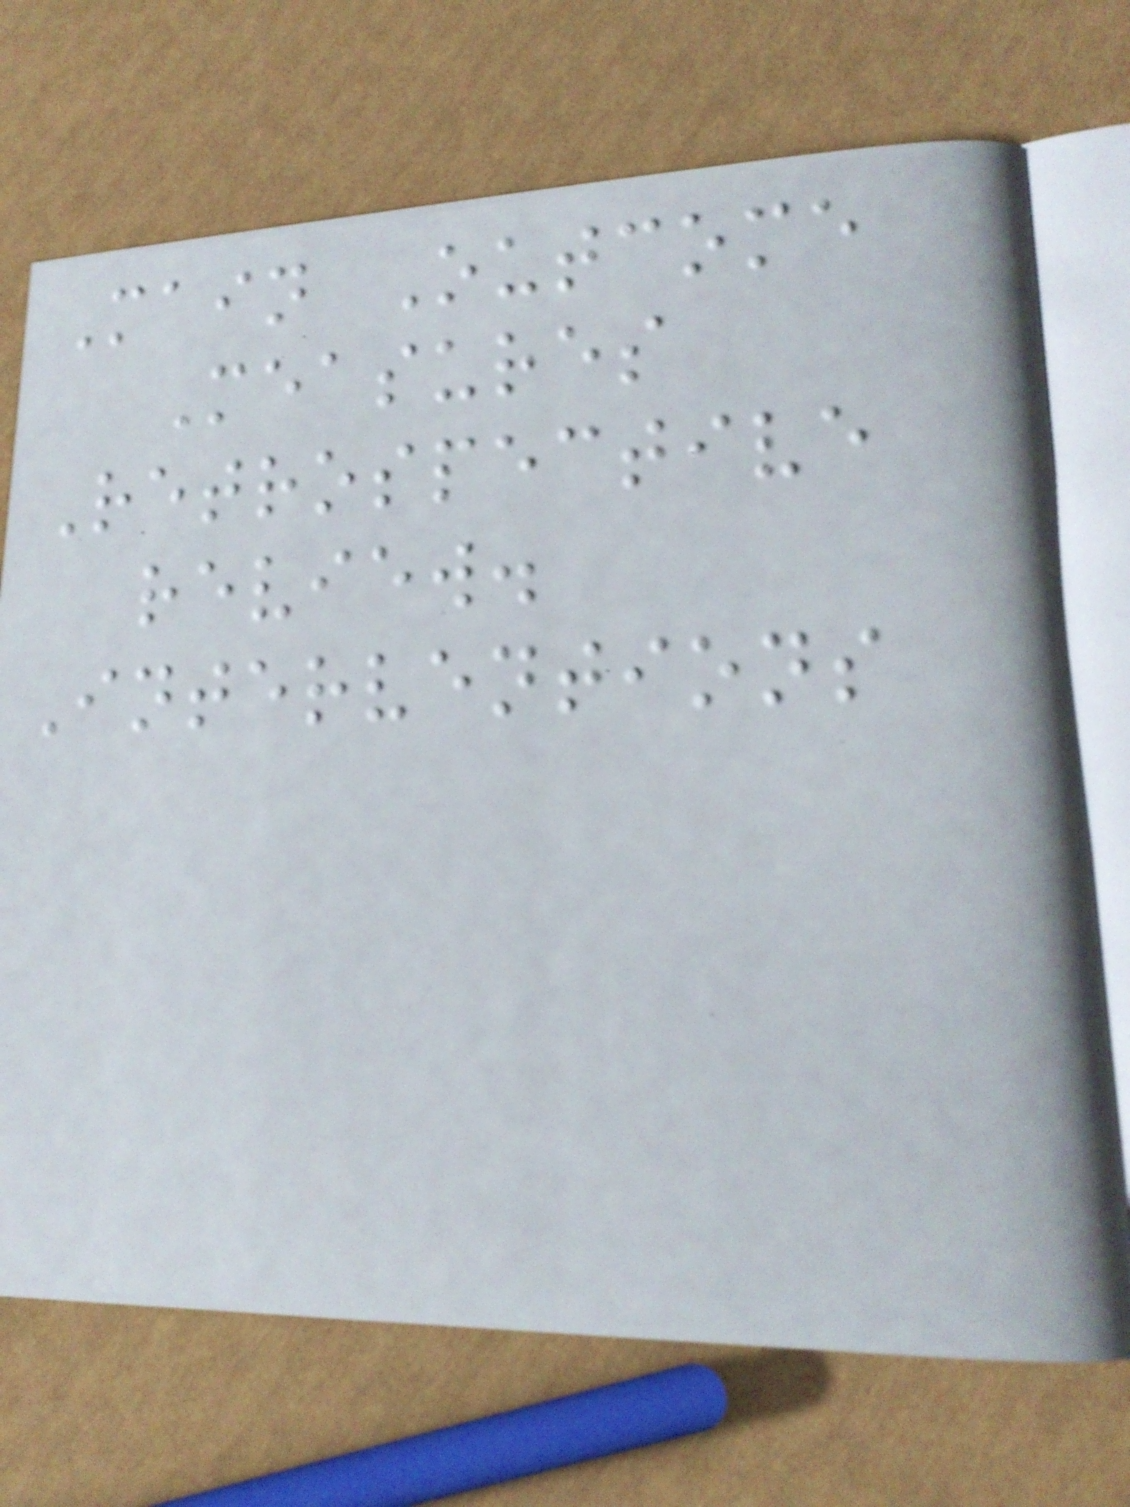Main Outcome
Measures
Retrospective
review.
Interventions
